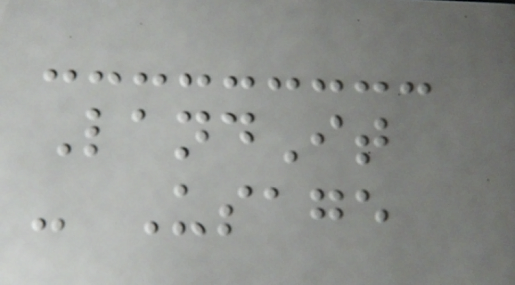LandIt
- Usage
